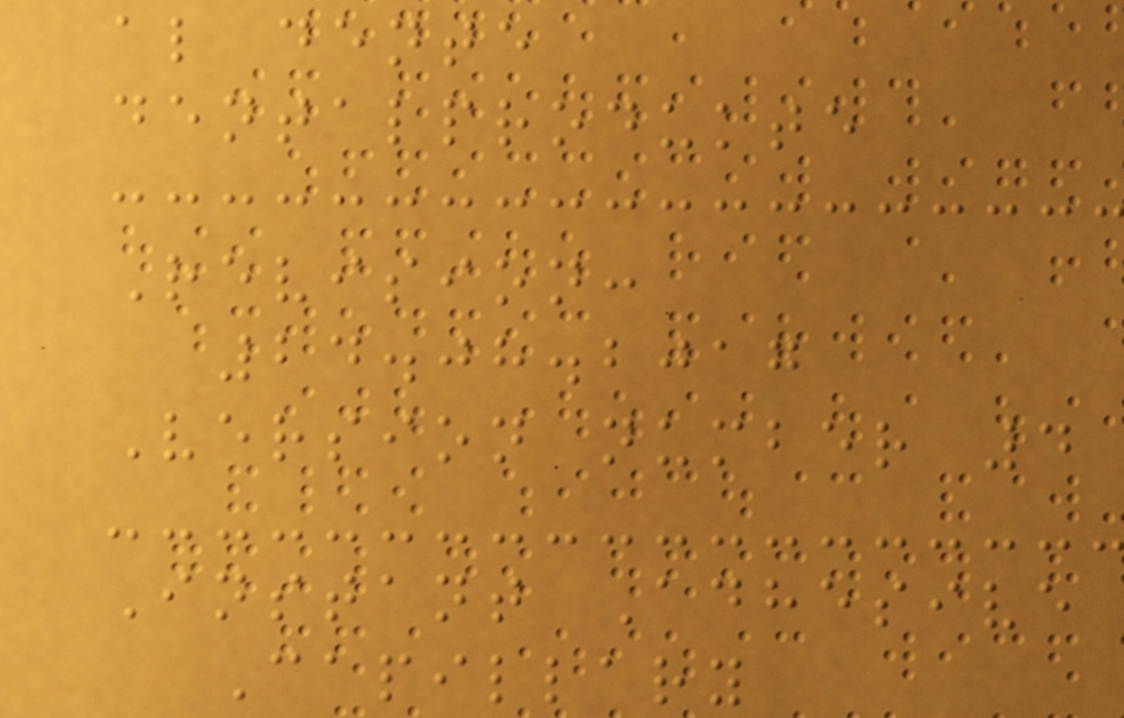al dente
dentalprodukte
Revision:
24.08.2017
Version number 4
Instant Adhesive
Capillary
